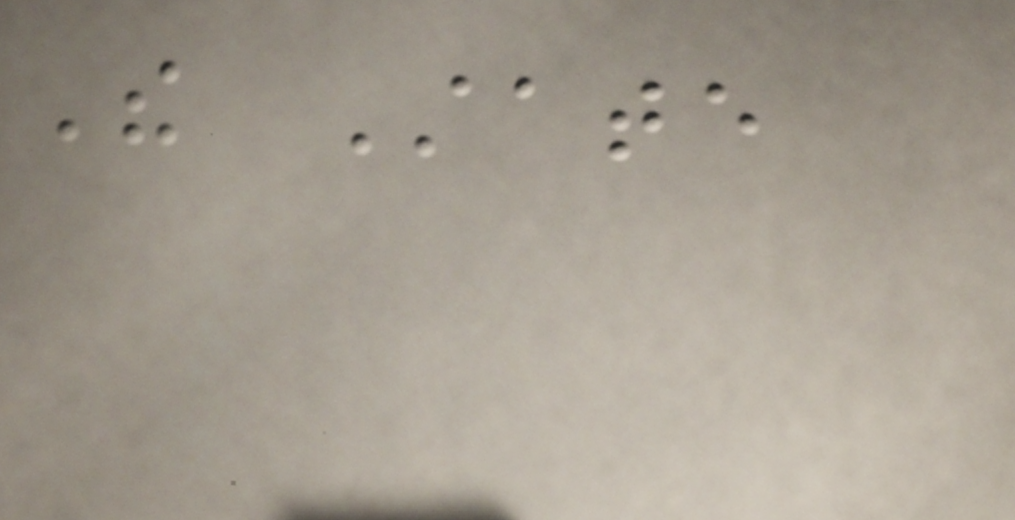The State
